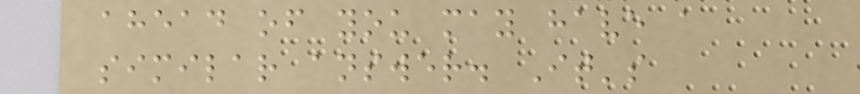ahead of you may have a
similar answer. It's
